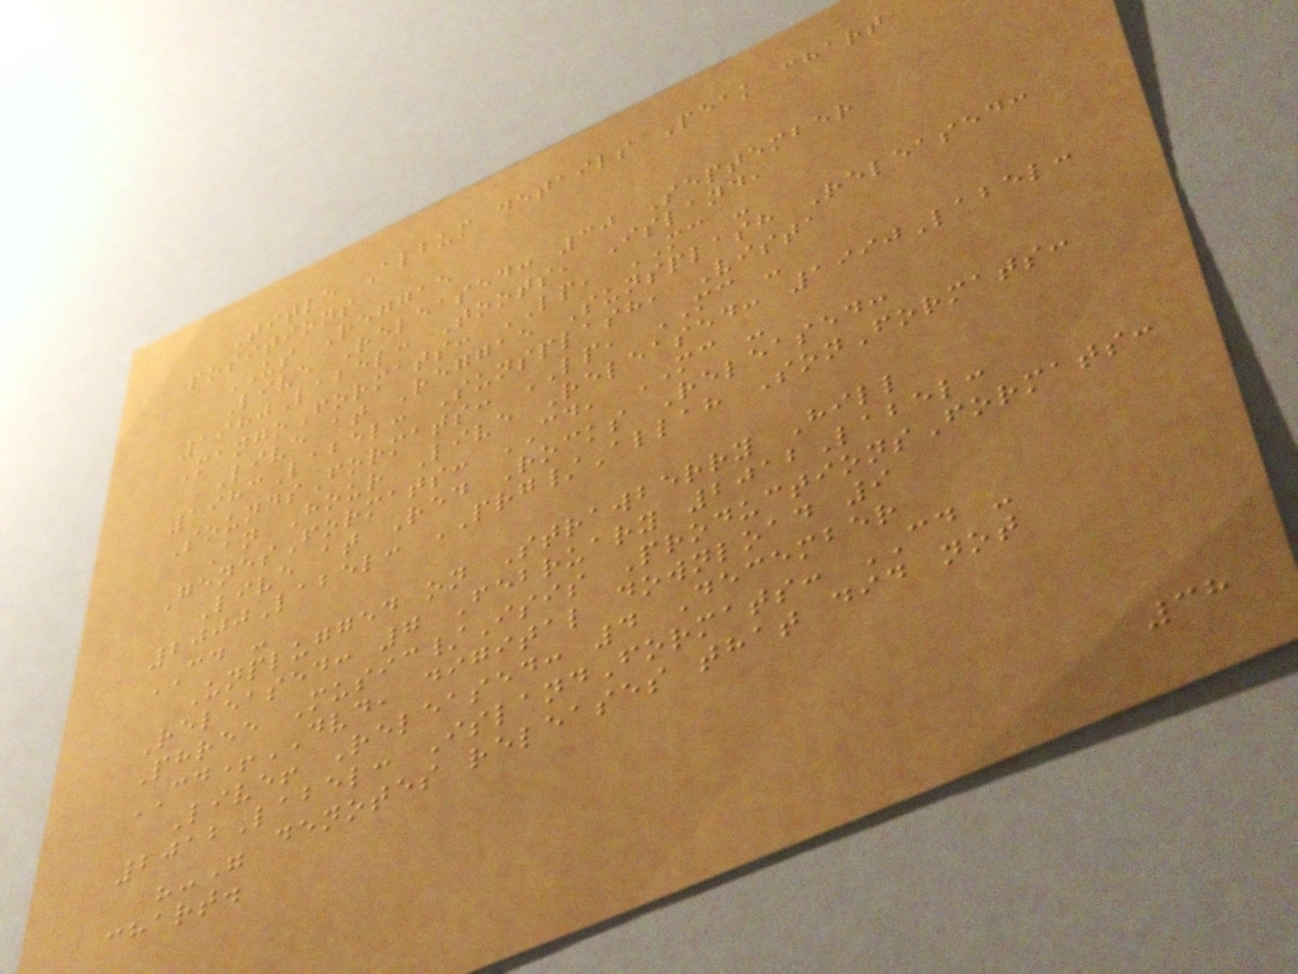Title Album details Peak chart
positions
US Reggae
Live Released: 30 September
1980Label: Toots, Island,
MangoFormats: LP, MC -
Live at Reggae Sunsplash Released:
1983Label: Sunsplash, Vista
SoundsFormats: LP, MC -
An Hour Live Released: 1990Label:
GenesFormats: CD, MC -
Live at Red Rocks Released:
2000Label: PRG/Allah SonFormats:
CD -
Unplugged on Strawberry Hill
Released: 7 February 2012Label:
Phree Music/Isis ProductionsFormats:
CD+DVD, digital download 9
Live! Released: 4 December
2012Label: IslandFormats: CD -
"-" denotes releases that did not
chart.
38
